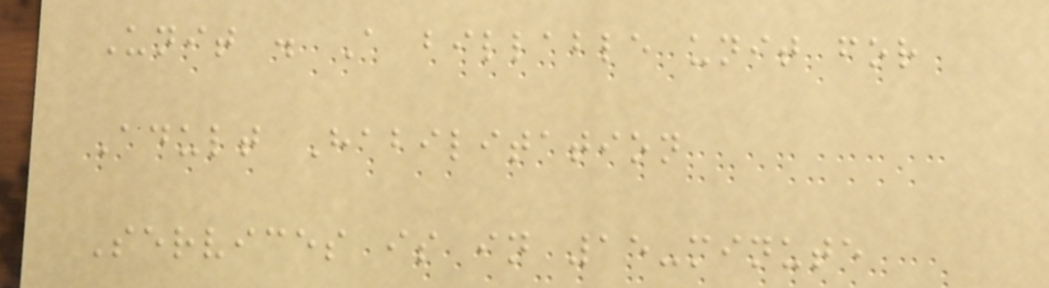Unit . A billable unit for
Adult Habilitation
Services is in 15-minute
